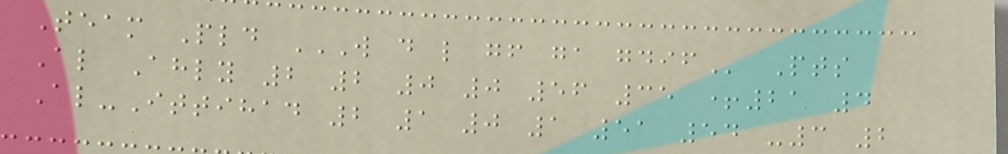Team Pld W D L GF GA GDIF Pts
Al Ahly 2 2 0 0 56 35 +21 4
Al-Ittihad 2 1 0 1 51 54 -3 2
